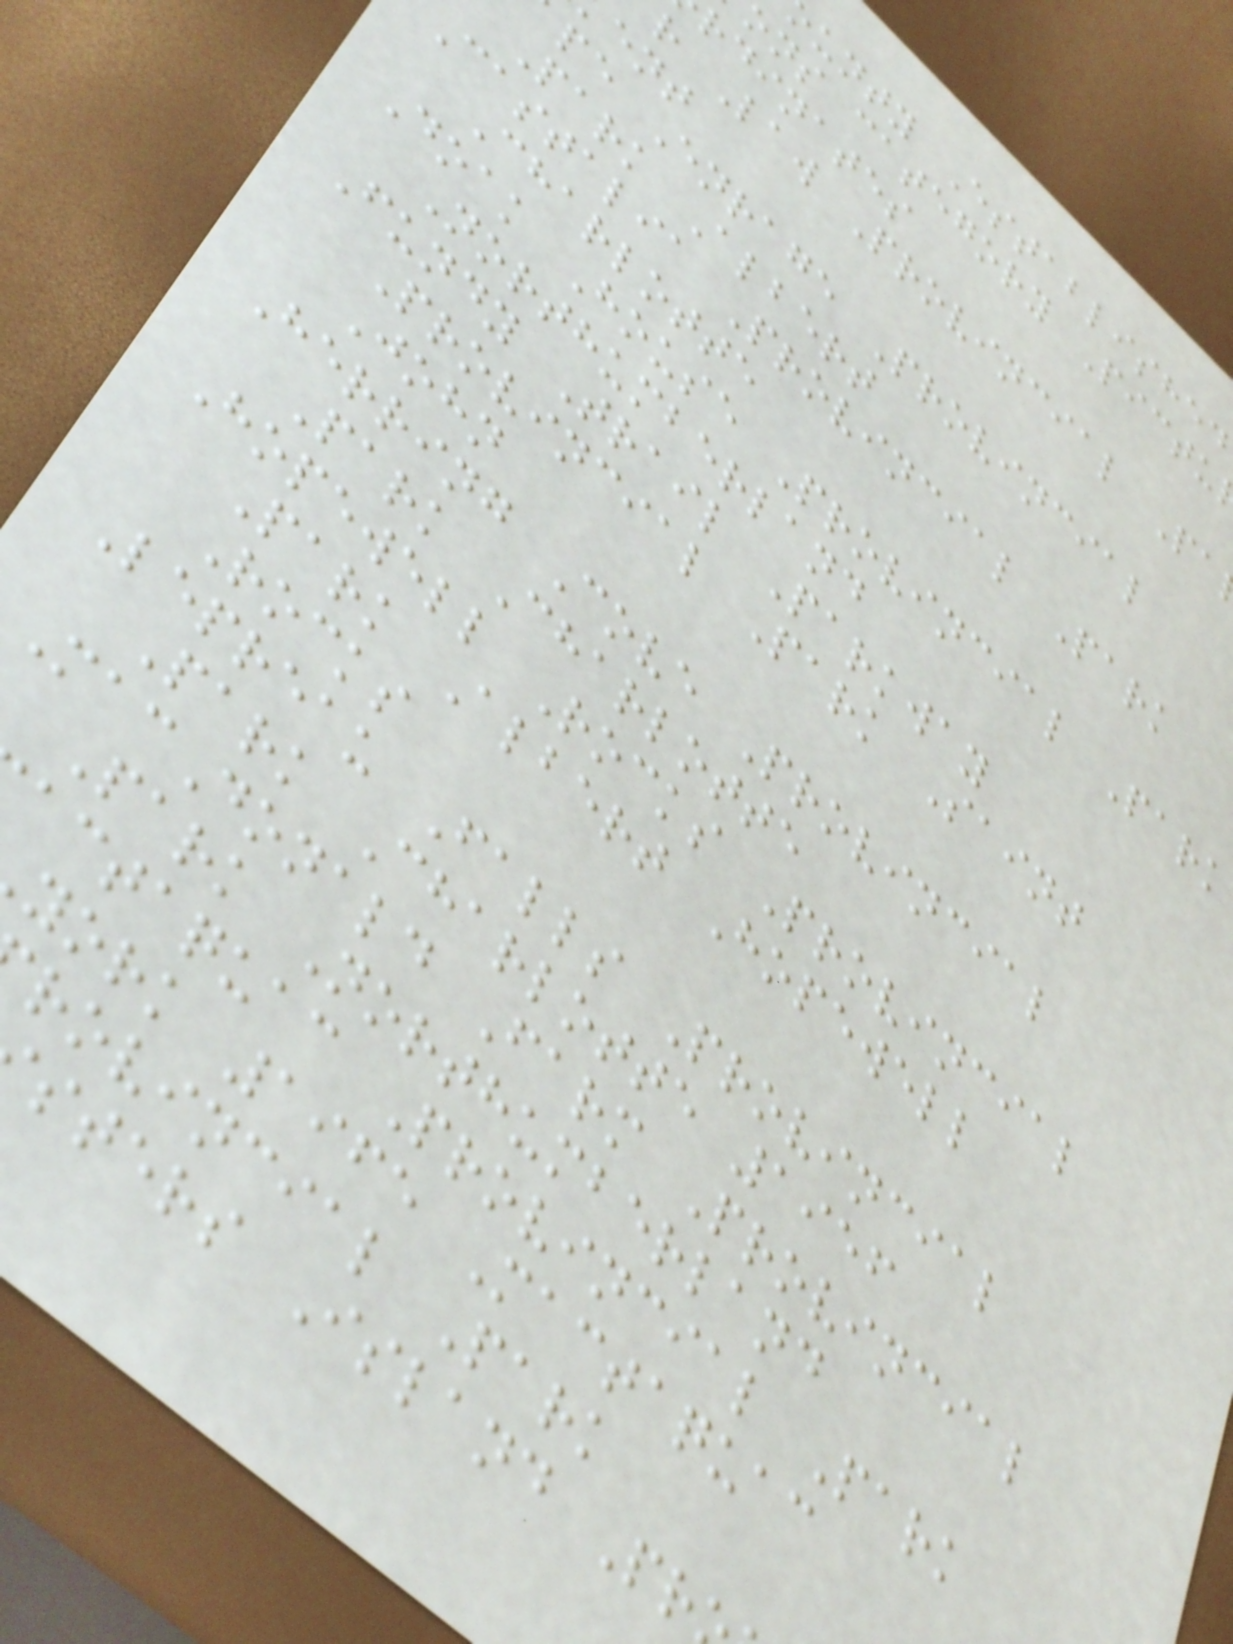unty Established
ons category Pictu
rdinates
r Law Provincial Pa
pe Enrage Provincial
Park Albert
Castalia Provincial Park
Charlotte
Doak House Provincial Park
Northumberland
Fundy Trail Parkway
Provincial Park Saint
John
Herring Cove Provincial
Park Charlotte
Hopewell Rocks Provincial
Park Albert Hopewell
Rocks
Lepreau Falls Provincial
Park Charlotte 1956
MacDonald Farm Provincial
Park Northumberland
actaquac Provincial Park
york 1965 Mactaquac
rovincial Park
sters Island Pr
